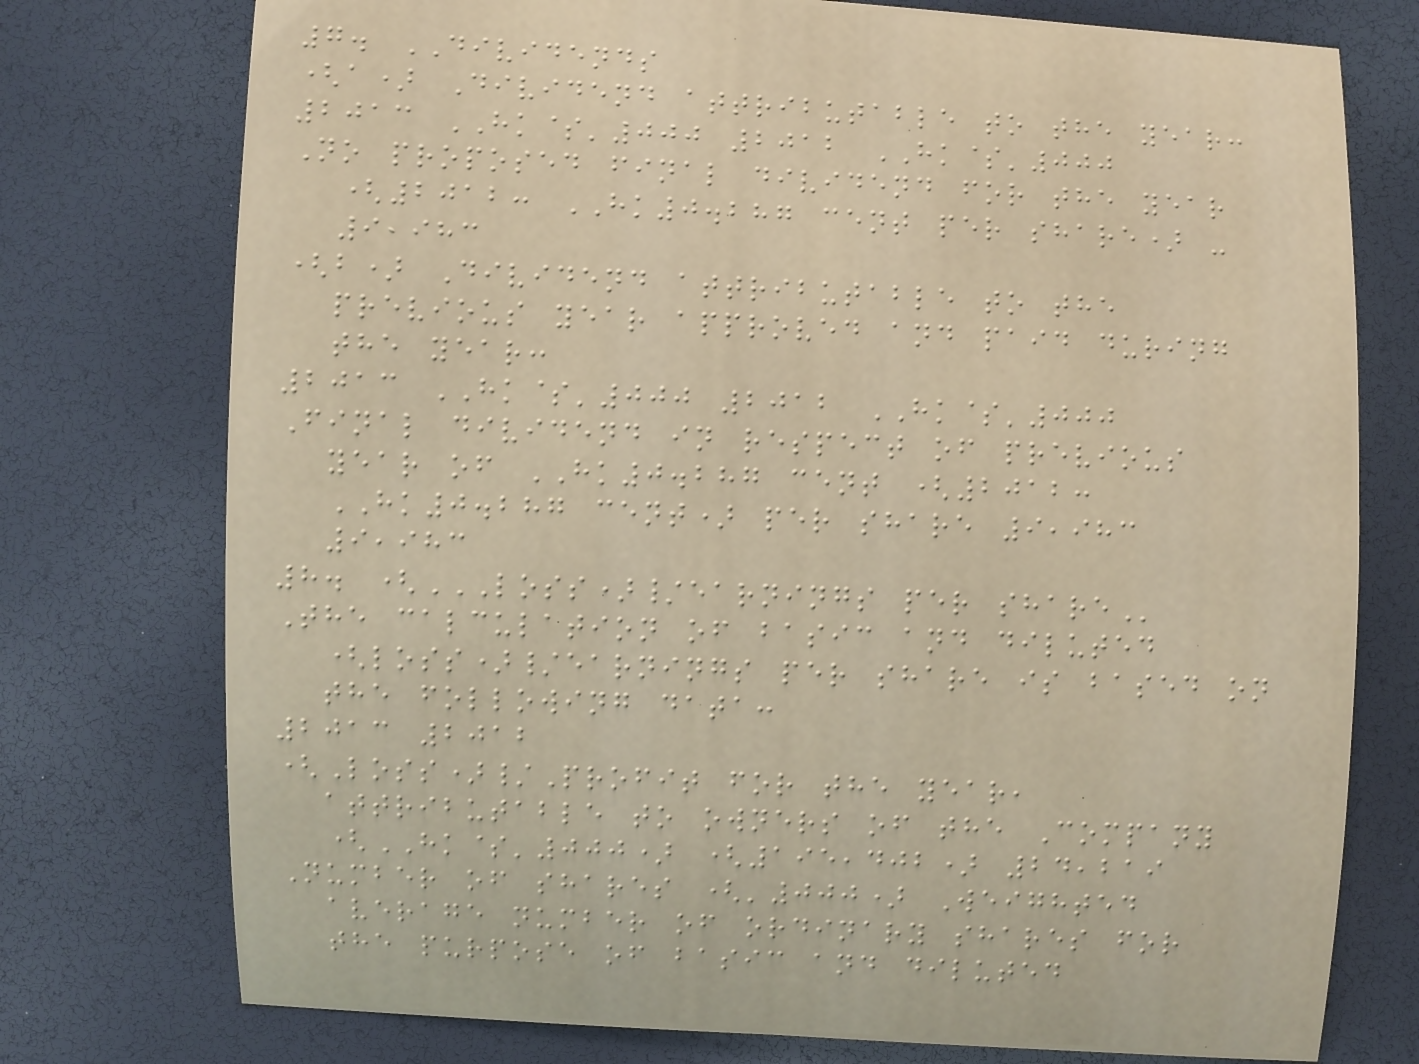7. DIVIDENDS
(a) Dividend attributable to the year:
2013 HK$'000 2012 HK$'000
No proposed final dividend for the year
(2012: HK0.287 cent per share) -
9,983
(b) Dividend attributable to the
previous year approved and paid during
the year:
2013 HK$'000 2012 HK$'000
Final dividend in respect of previous
year of HK0.287 cent (2012:
HK0.287 cent) per share 9,983
9,983
8. (LOSS)/EARNINGS PER SHARE
The calculation of basic and diluted
(loss)/earnings per share is based on
the following data:
2013 2012
(Loss)/Profit for the year,
attributable to owners of the Company
(HK$'000) (195,402) 24,219
Number of shares ('000) Weighted
average number of ordinary shares for
the purpose of basic and diluted
